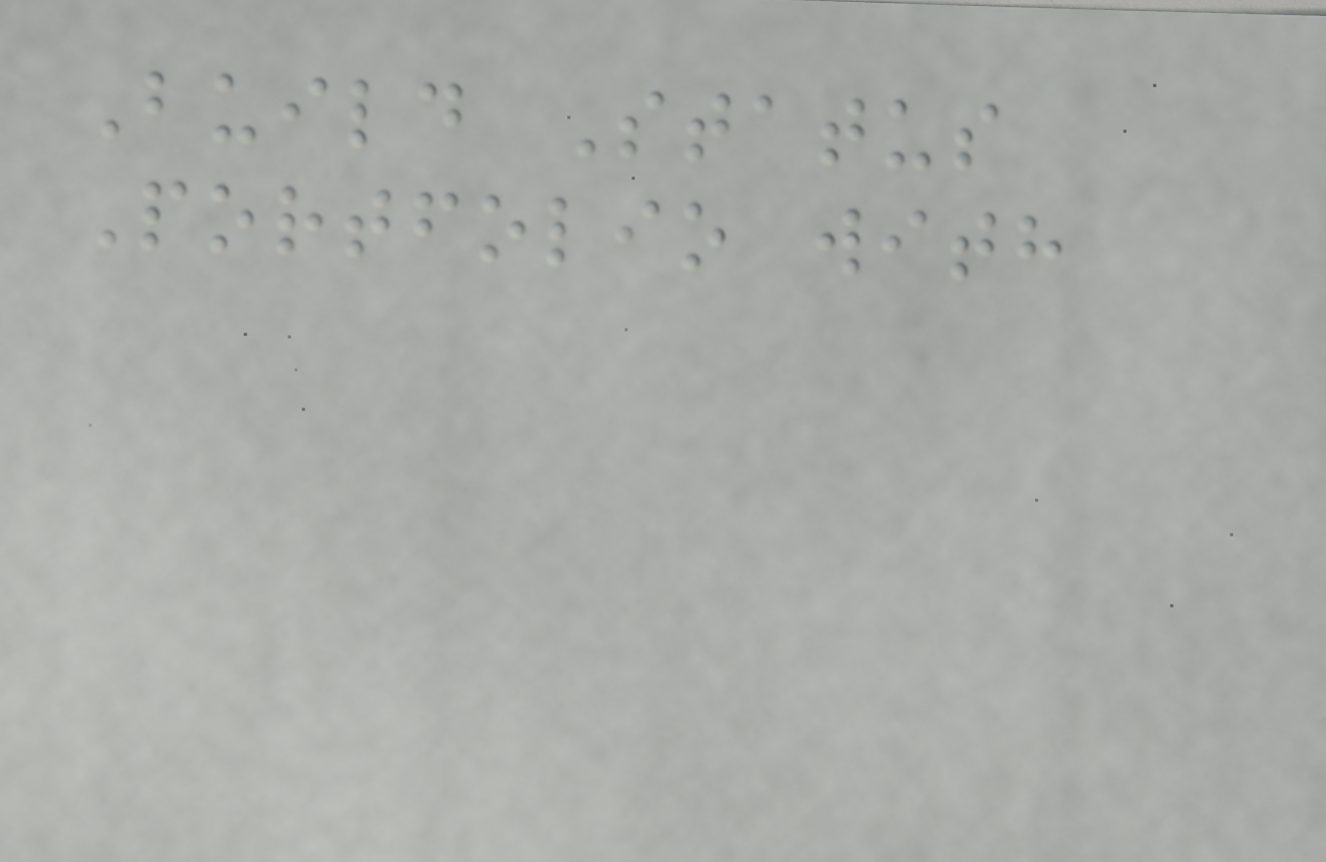Build Status
Portfolio with
